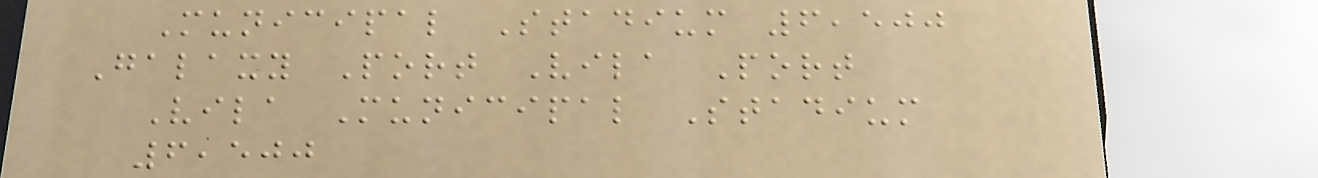Municipal Stadium 6,500
Galaxy Port Vila Port
Vila Municipal Stadium
6,500
